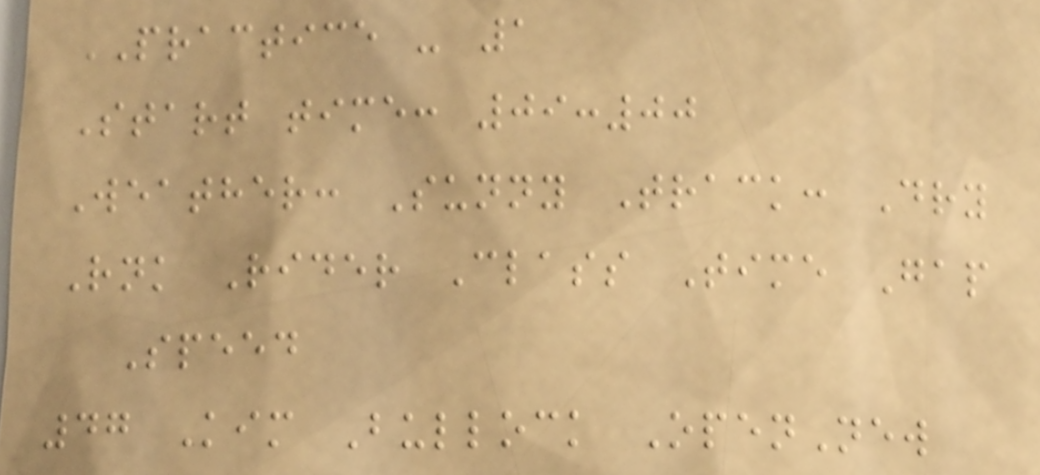PRACTICE - 1
Start time: 09:00
Weather: Sunny Track: Dry
Rnk Rider Class Time Gap
Speed
47 Kim Bullock OpenNew
